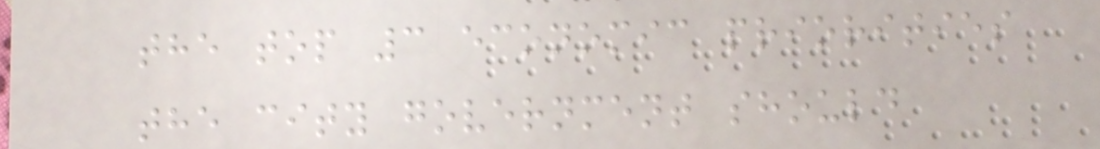the top 3 economic priorities
the city government should
